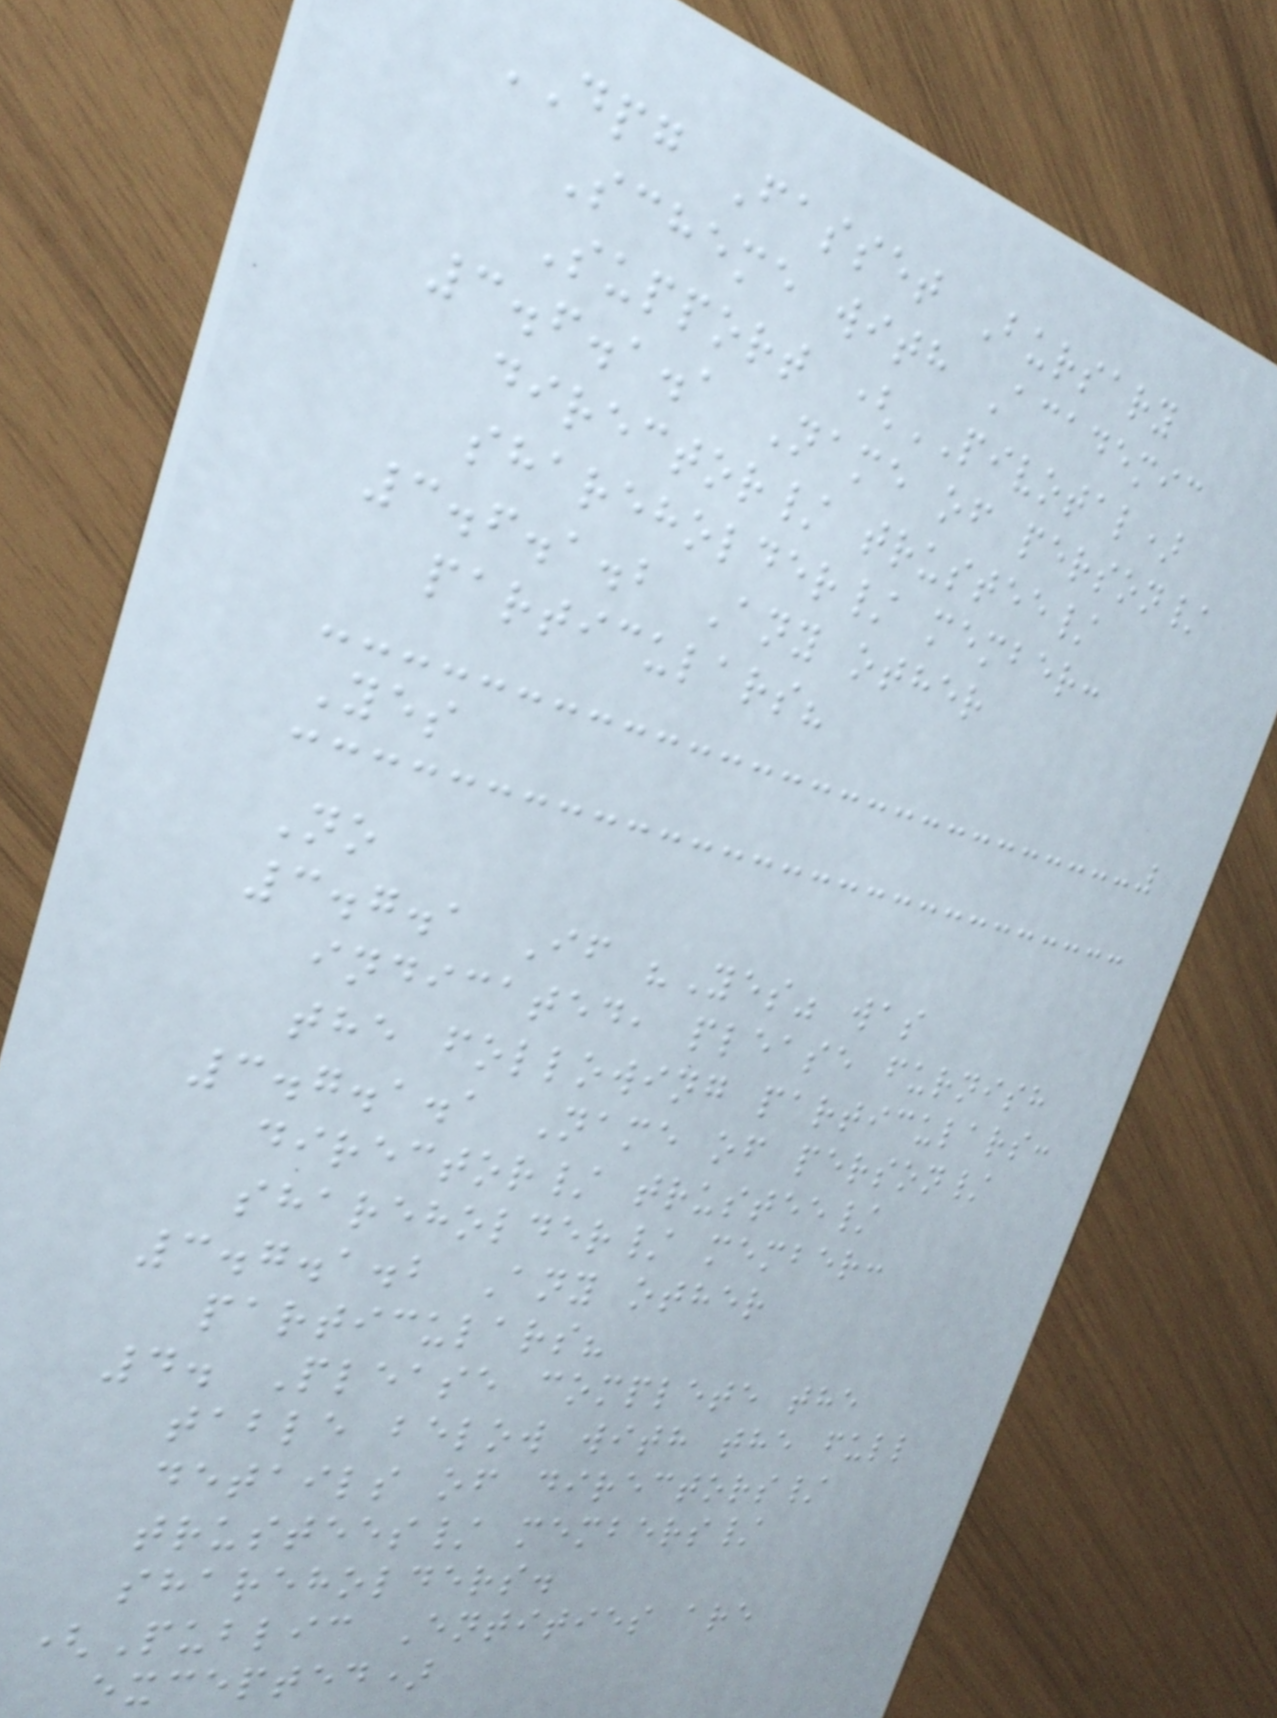DPG Fasset Bursary
Scheme with Academic
Support (PIVOTAL)
3.6.1.1 Name of person/
director/ trustee/
shareholder/ member:
3.6.1.2 Any other
particulars?
Yes
No
3.7.1 If "Yes" was
indicated, please furnish
the following particulars:
3.7.1.1 Name of person/
director/ trustee/
shareholder/ member:
3.7.1.2 Any other
particulars?
4. Please complete the
table below with the full
details of directors/
trustees/ members/
shareholders.
(Public Entities are
excepted)
